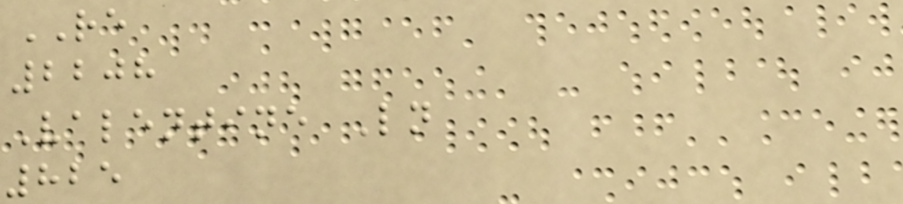RE
2208
Valentine Ln
825
